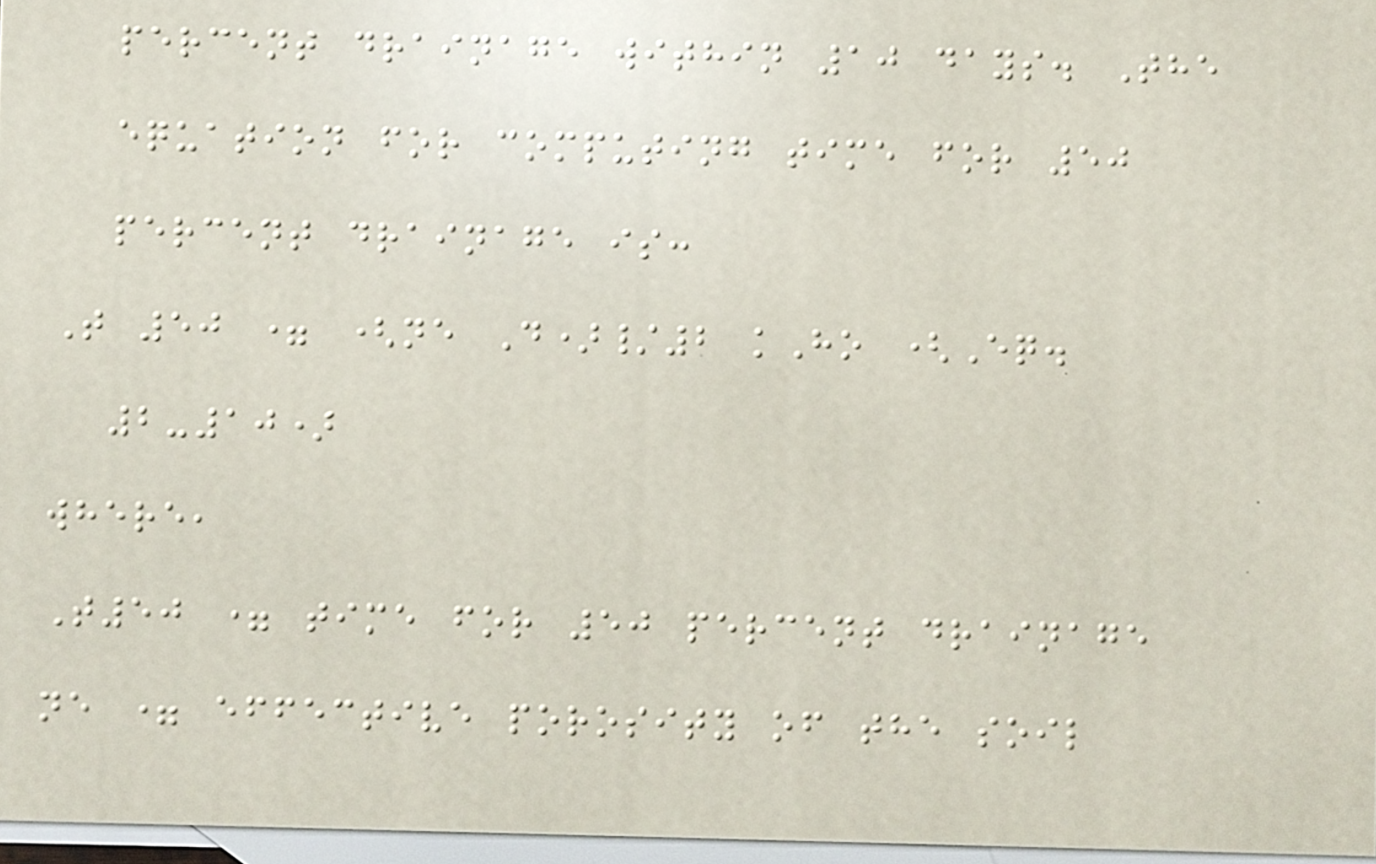percent drainage within 10 days. The
equation for computing time for 50
percent drainage is:
T 50 = (ne D)/2 kHo (Eq.
2-10)
where,
T50 = time for 50 percent drainage
ne = effective porosity of the soil
